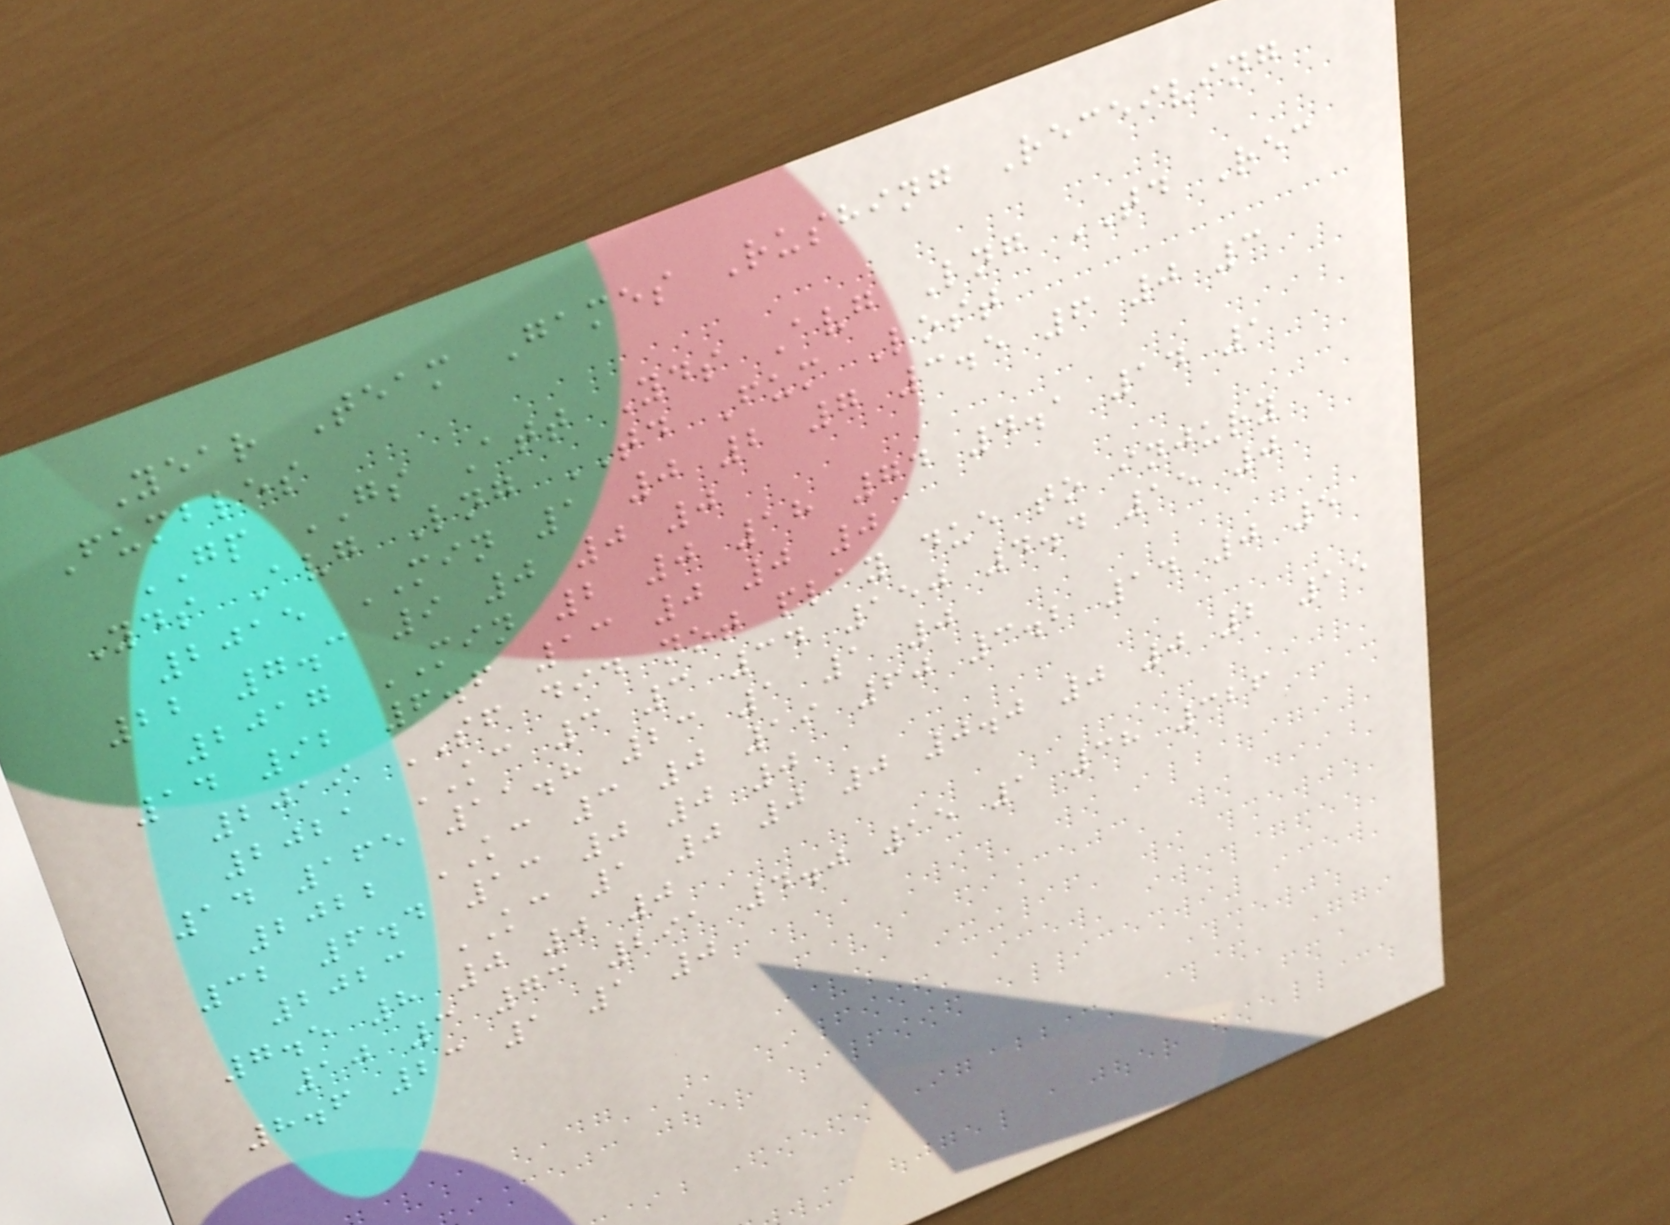Year Team Games Rushing Receiving
Fumbles
GP GS Att Yds Avg Lng TD Rec
Yds Avg Lng TD Fum Lost
2015 MIN 1 0 2 7 3.5 6 0 3
22 7.3 9 0 0 0
2017 MIN 2 0 18 74 4.1 14 1
14 92 6.6 13 0 0 0
2019 SF did not play due to injury
2021 KC 3 3 34 150 4.4 15 0
14 165 11.8 23 1 1 0
2022 KC 3 0 19 60 3.2 14 0 5
32 6.4 13 0 0 0
2023 KC 1 0 0 0 0.0 0 0 2 15
7.5 8 0 0 0
10 3 73 291 4.0 15 1 38 326
8.6 23 1 1 0
